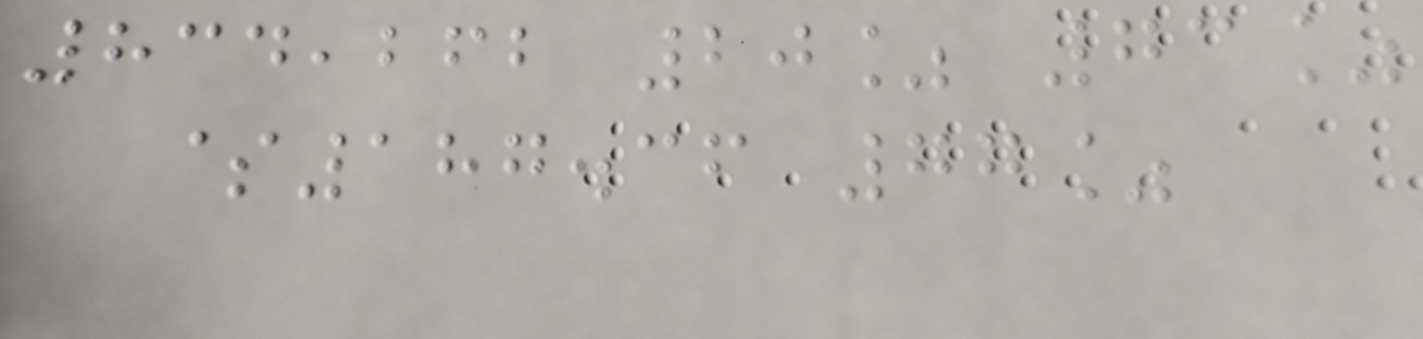834,262 20% 73%
$187.36 77%
